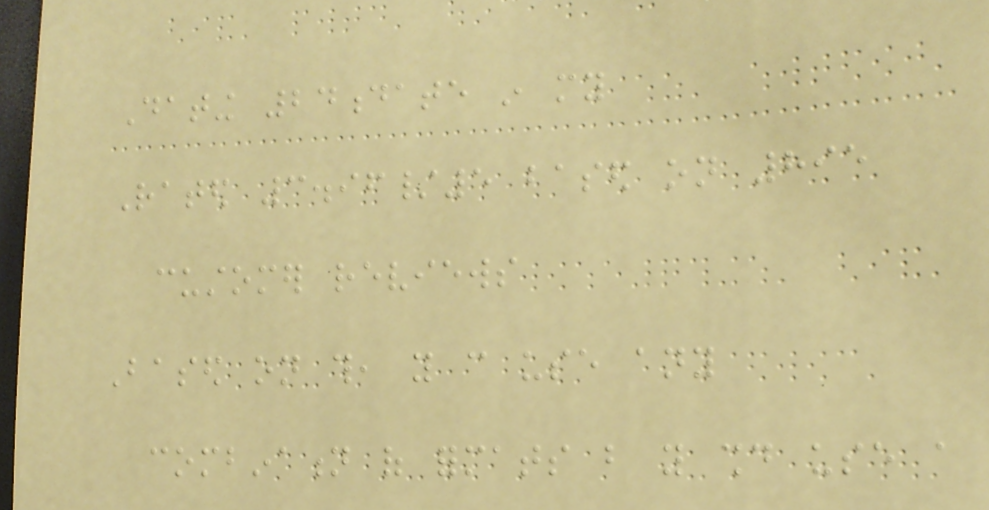Dating 24date in my
Rated 3.96/5 based on 895
customer reviews
Based on this, you can use any
combination of formats but you should use a
